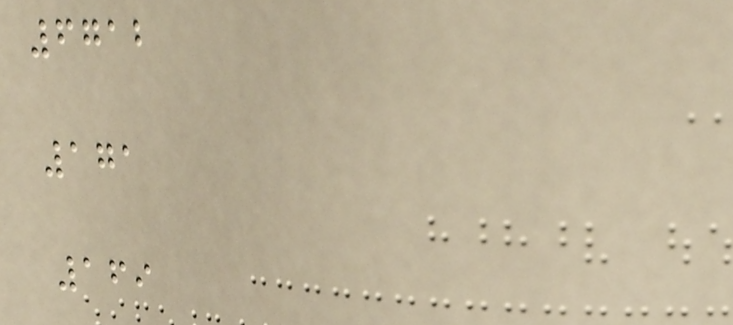6712
171
169
